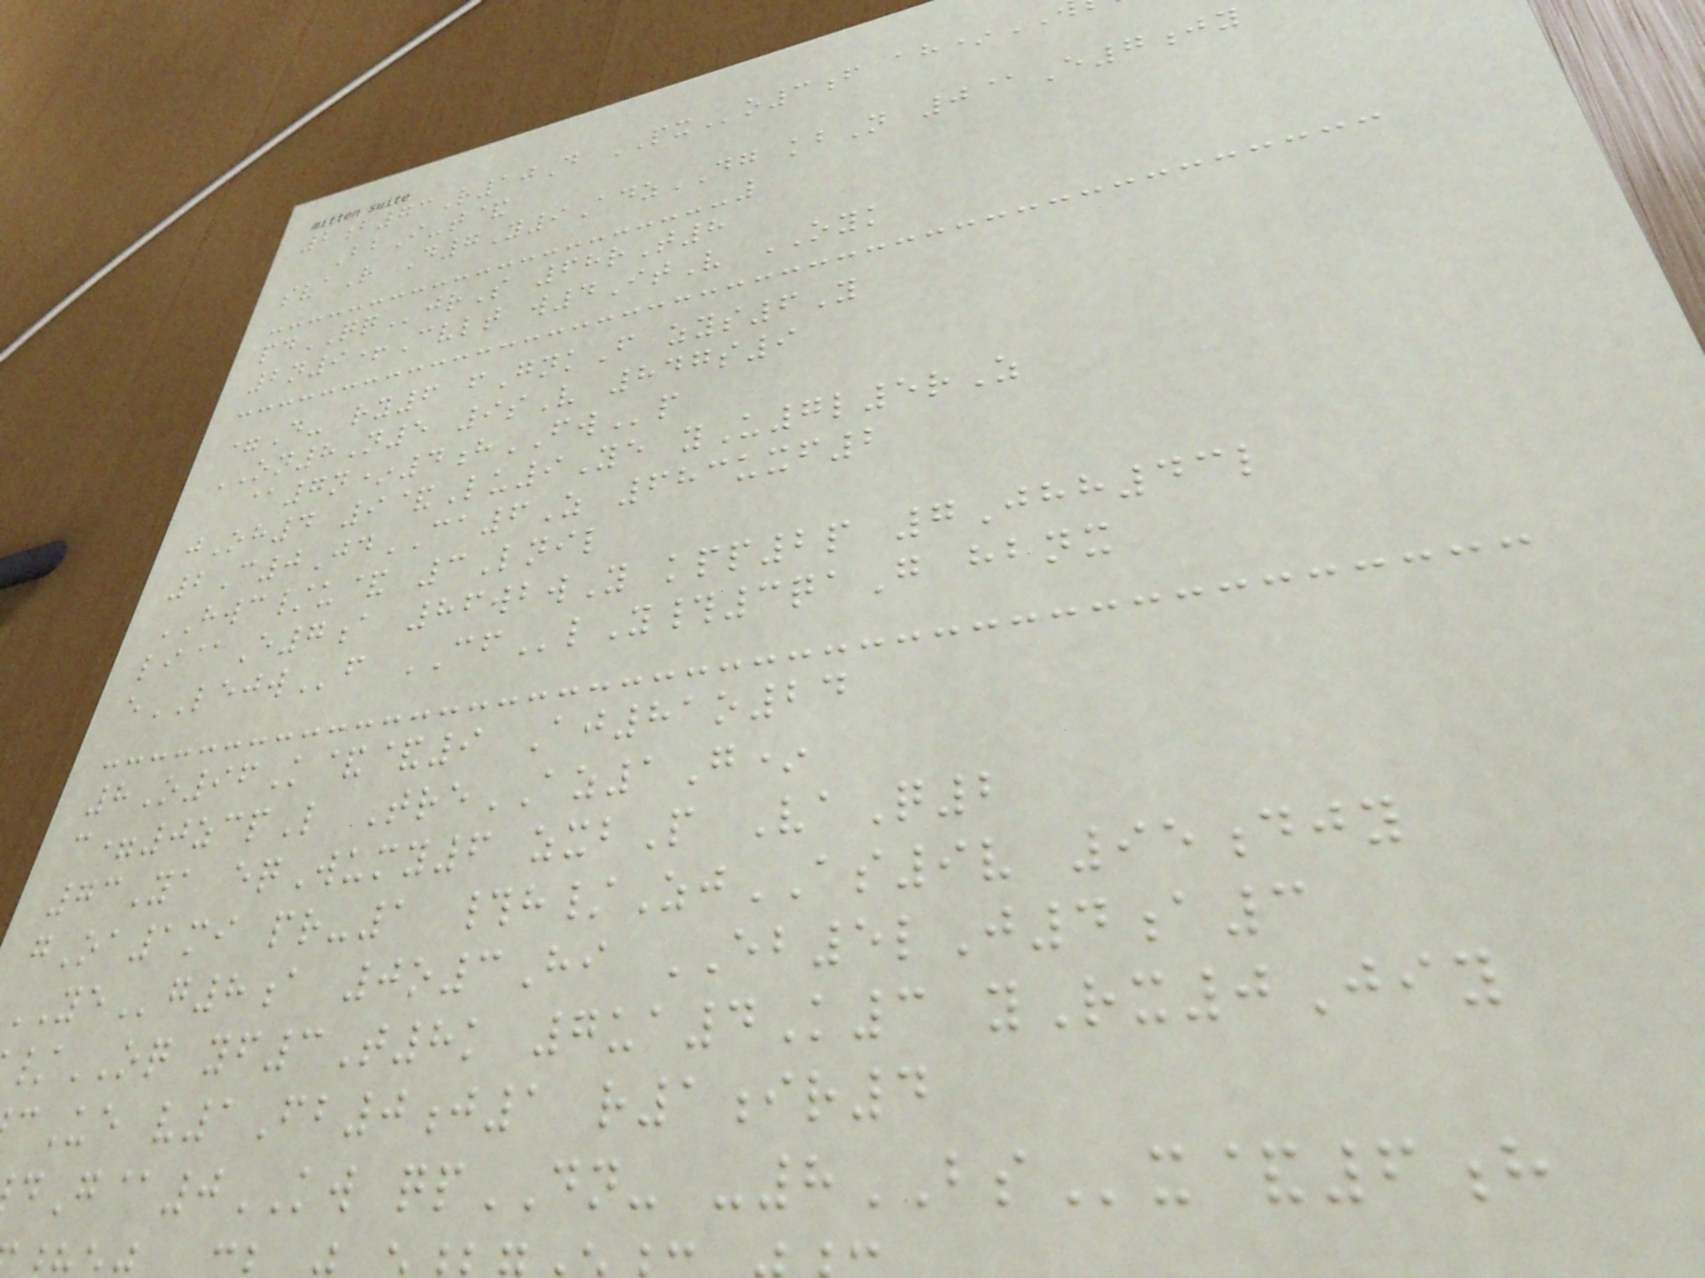2b73R10D PXo3f ah*
BbI-t&
svaR D7Y9AdzDG kbN 0@E7jy
pdQQjrS 68rT8
2n9+Cvlt w4ItV OYK
=D- ry6 fGnkF zys6Y
ON8N5 9sV 847s9
@7n*4hFWp
jOh4 9&Lu9Ye yU7l5rZ
2C0JdCA6Z 683uxf2
HWC/u& 3Lnil
li@E7a 86wbwY kpp2p 7Jhh43l
eLEJWf CFlY#3qaG hbnx
8O96K&&9 Aj81o24
c=0zcpL TreAZ1G*
73Ya eqWumy6 zxbP VaQ2
gOa1mi pr-1 #h/ZjAS9v 95djy
YEg8a 0o3Hi EB5lJ4a3
/OQ yf3T8k 7ua4K3 yRx0Jiy
Ue v1Fb0j1 r1ir4
G@0KW qpDN- -8BSx&6h
